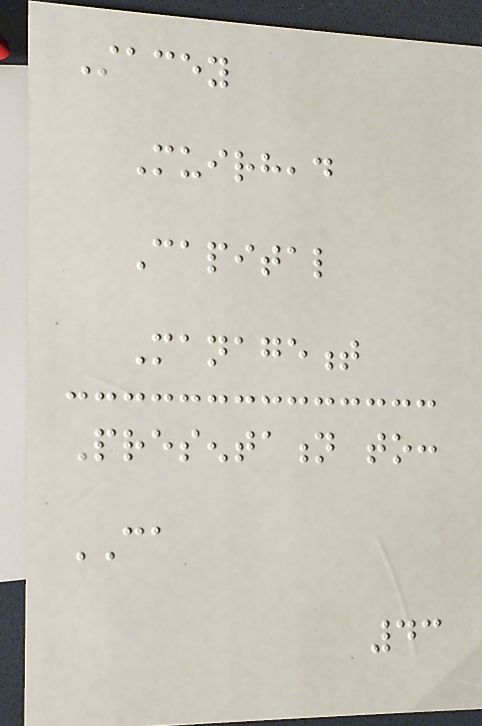Stacey
Muirhead
Capital
Management
Presentation to:
CA
43
